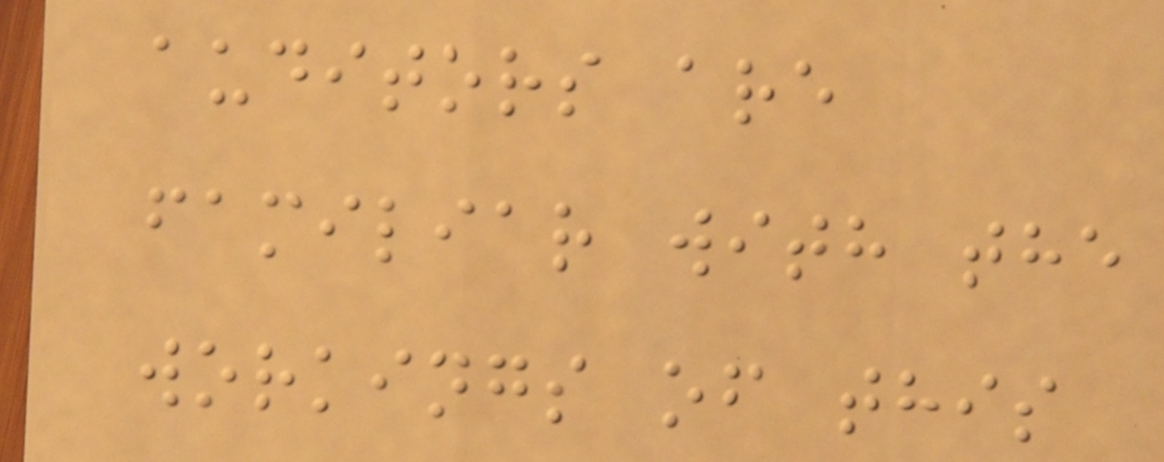auditors are
familiar with the
workings of this
